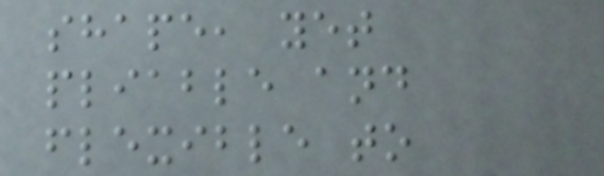shape, yet
pliable and
flexible to
